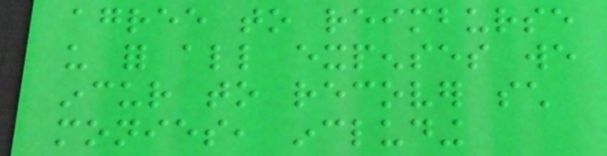agree to reimburse
us for all expenses we
incur to recover such
monies, including
